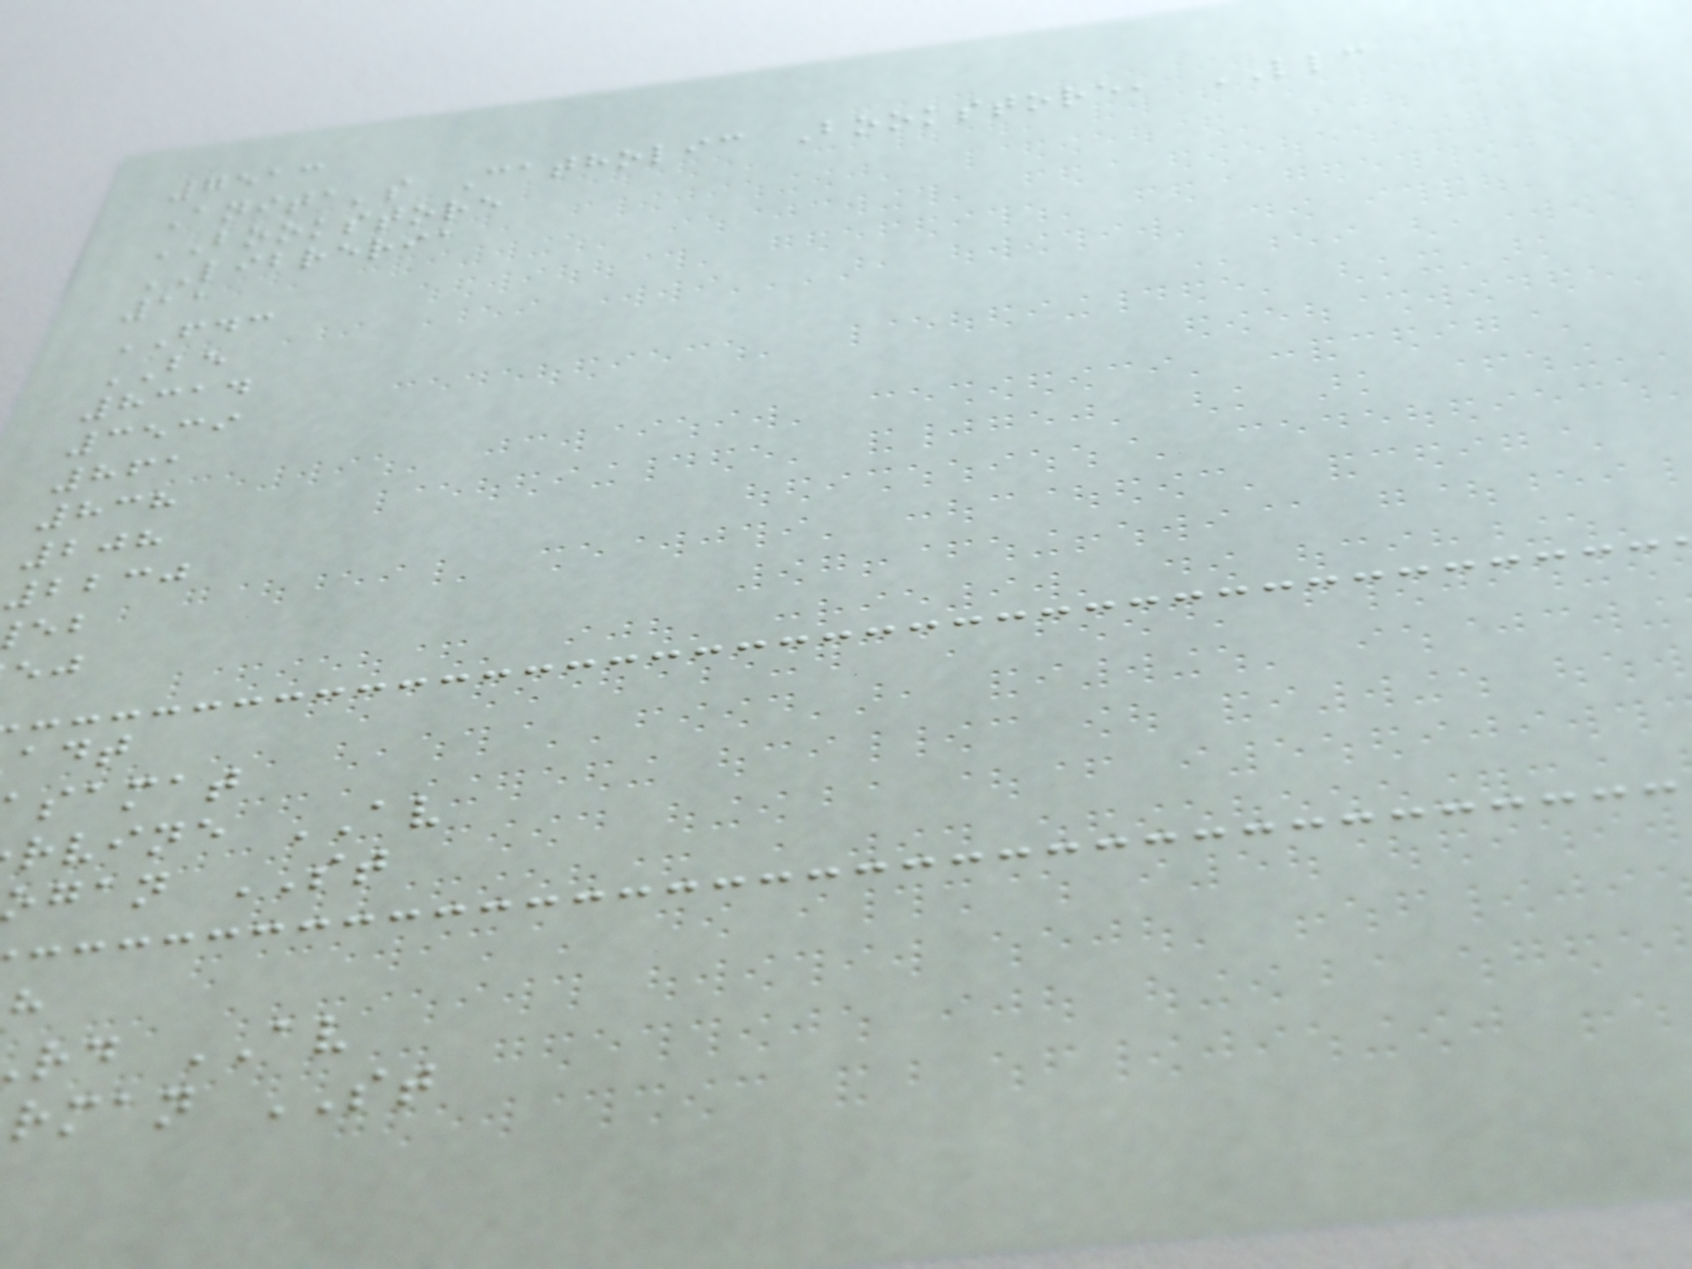7513
Anita's Catholic Bookstore, LLC
BOOKSTORE
LIBRERIA
11
FDC
BE
8314
3539
861
838
208
2230
samat
rvine AV
ogan ST
rd AV
rman ST
